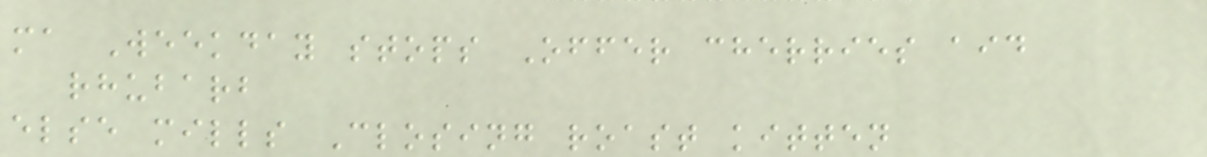ma Weekday stops Offer cherries aid
rhubarb
else mills Closing roast kitten
